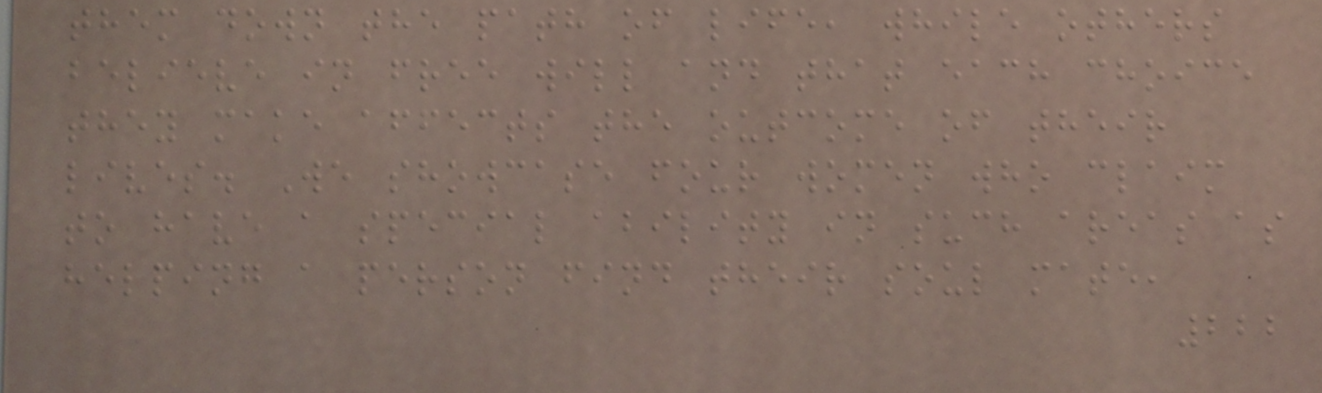them down the path of life, while others
believe in free will and that each choice
they make affects the outcome of their
lives. We showcase four women who claim
to have a special ability in such areas as
helping a person find their soul mate,
222
